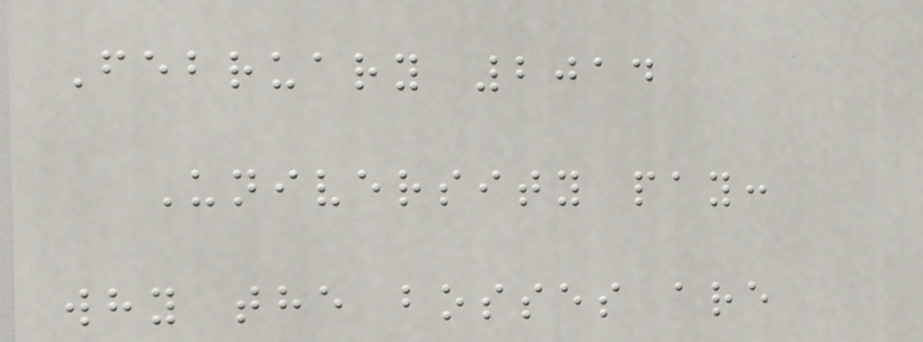February 2014
University pay:
why the bosses are
